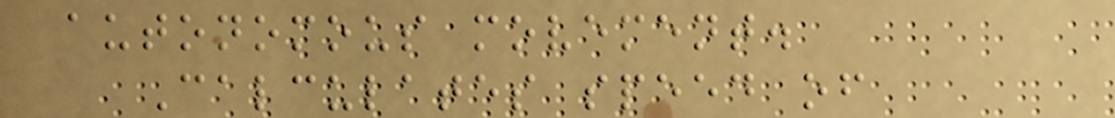autonomous movement.
Calculates speed of
